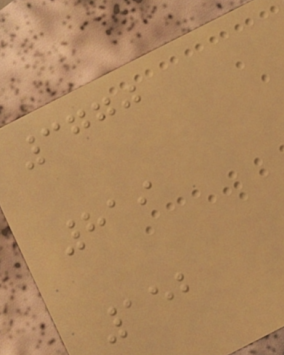3770
819
152
